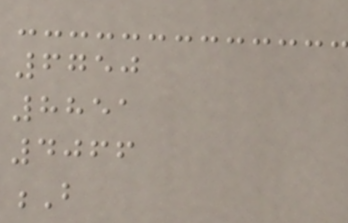6750
8851
4066
B
